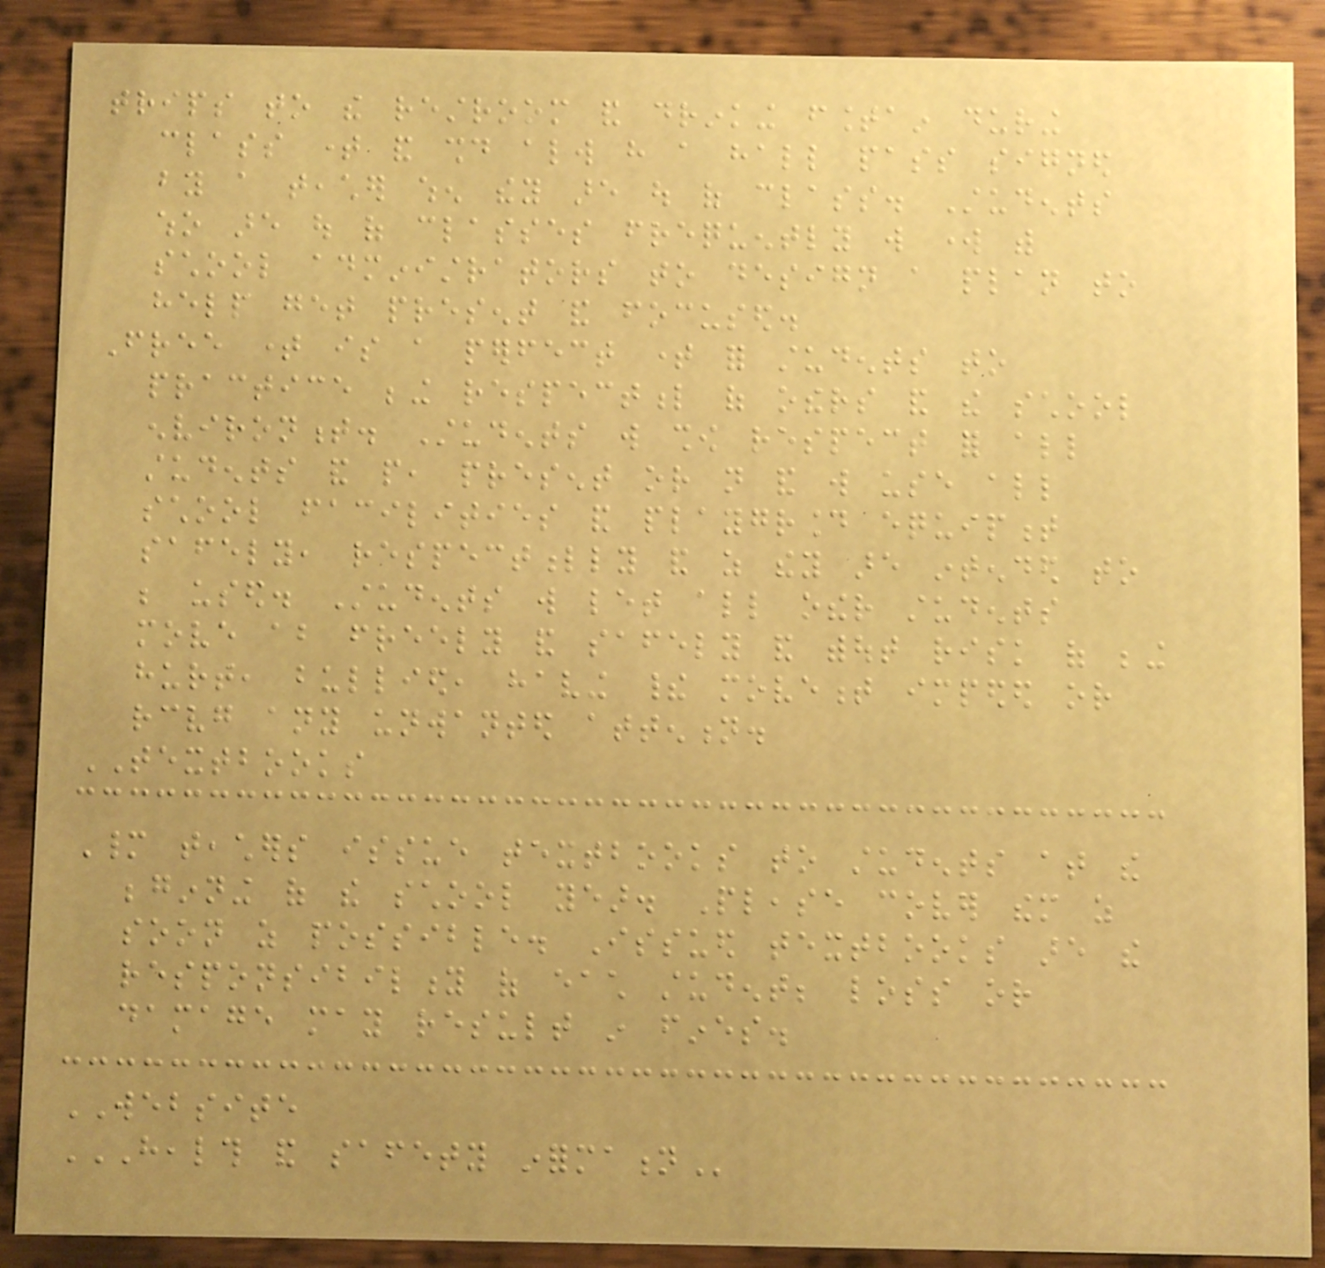trips to the restroom and drinking fountain during
class time and should always have a hall pass signed
by a teacher when they are out of class. Students
who are out of classes frequently will work with
school administrators to design a plan to
help get present and focused.
Free time is a perfect time for students to
practice being respectful of others and the school
environment. Students will show respect for all
students and people, present or not and will use all
school facilities and playground equipment
safely, respectfully and as they are intended to
be used. Students will let all other students
move about freely and safely and without risk of being
hurt, bullied, having their movement impeded or
receiving any unwanted attention.
TEXTBOOKS
Many teachers issue textbooks to students at the
beginning of the school year. Please cover them as
soon as possible. Issued textbooks are the
responsibility of each student; loss or
damage may result in fines.
WEBSITE
HEALTH AND SAFETY INFORMATION
